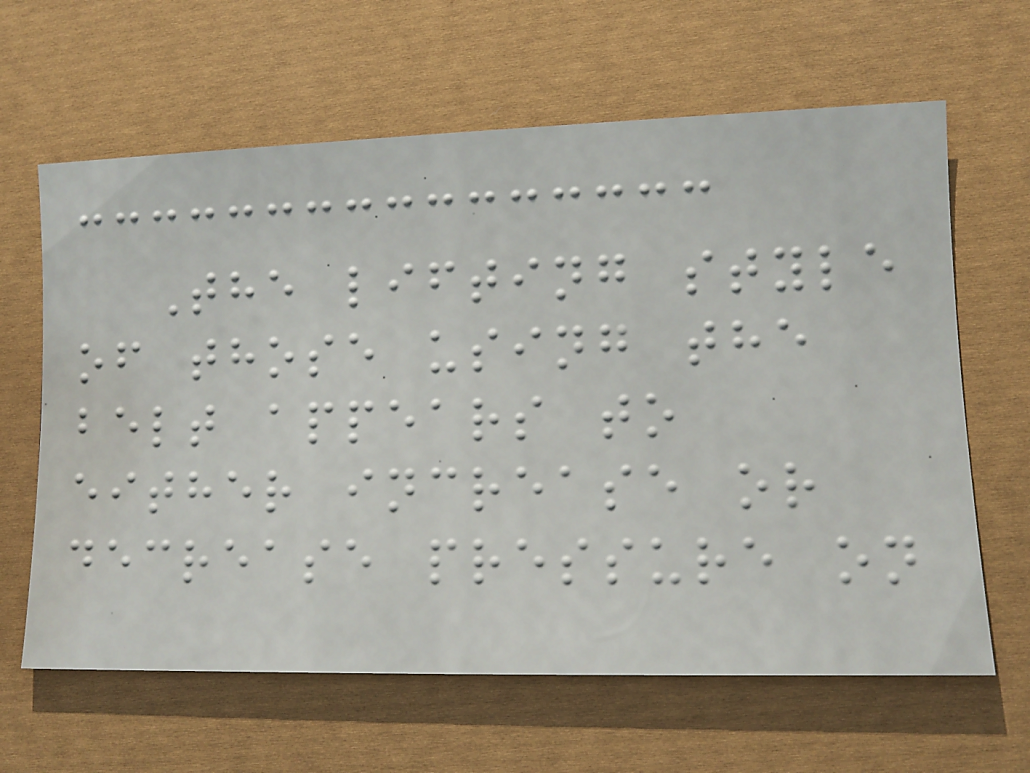The lifting style
of those using the
belt appears to
either increase or
decrease pressure on
